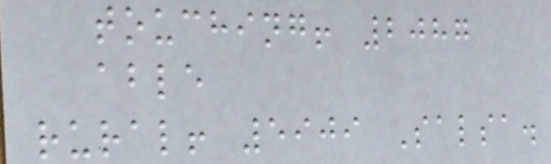touching! 2087
able
rural! 5909 Salsa.
